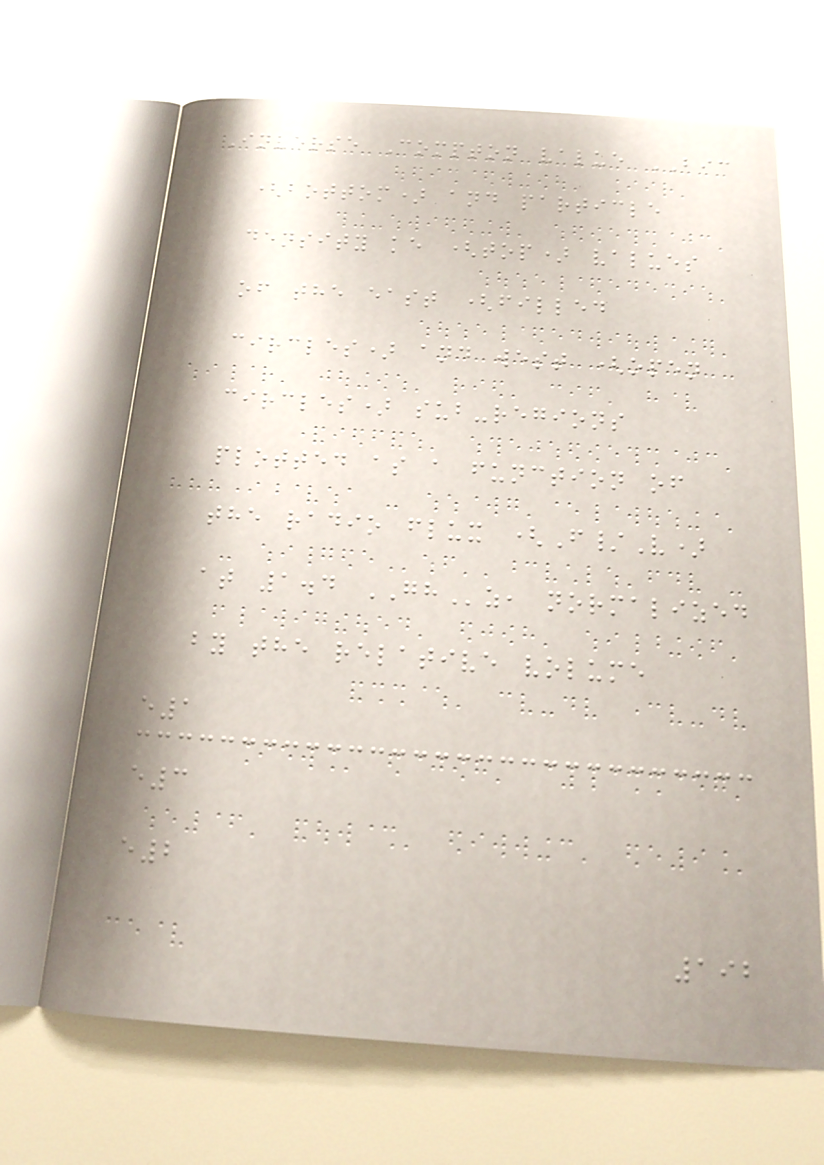Inverse Compton value BIC
(bottom) and particle
density ke (top) values
of the east (filled
circles) and west (open
circles) sub-regions
plotted as a function of
the radio flux (F/V)
at 1.4 GHz, normalized
by the relative volume
e1
e3
e2
192
